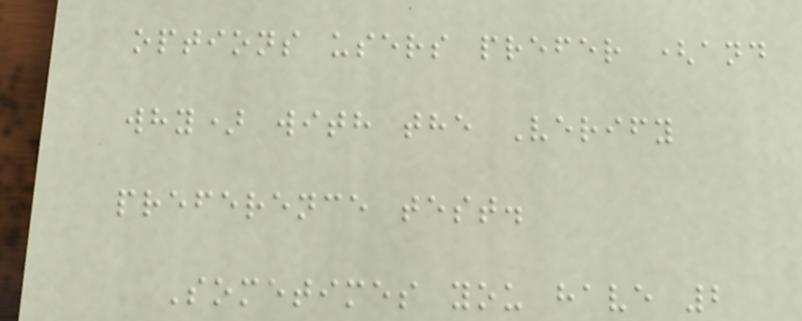options users prefer (and
why) with the Verify
preference test.
Sometimes you have 2
